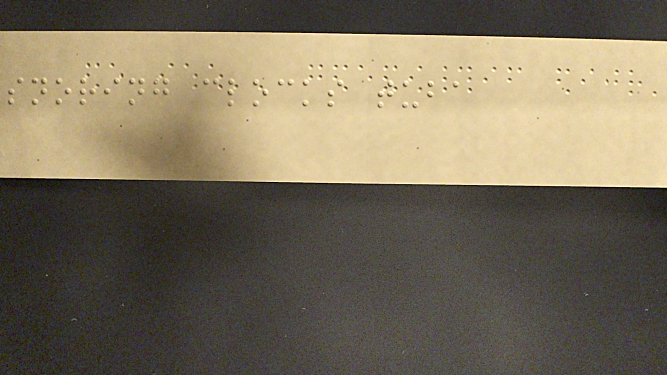snoring clocks tuba
